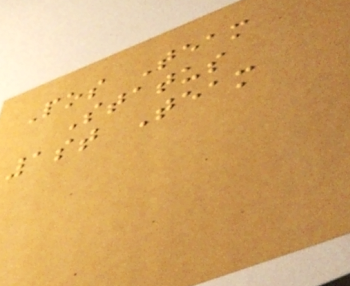Pos Team
Status
1st Team
